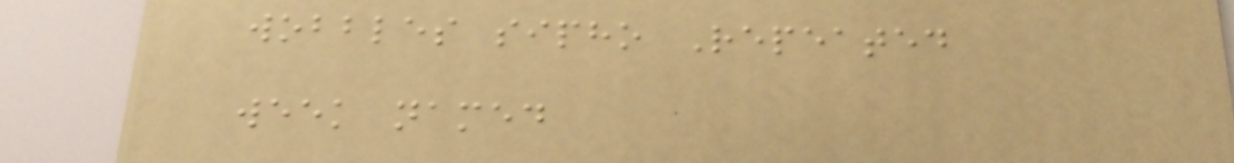wobbles sipho Repeated
week named
